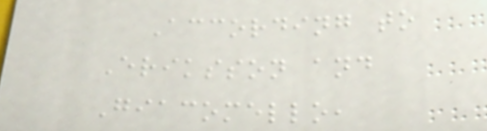According to
Eriksson and
Giacomello,
